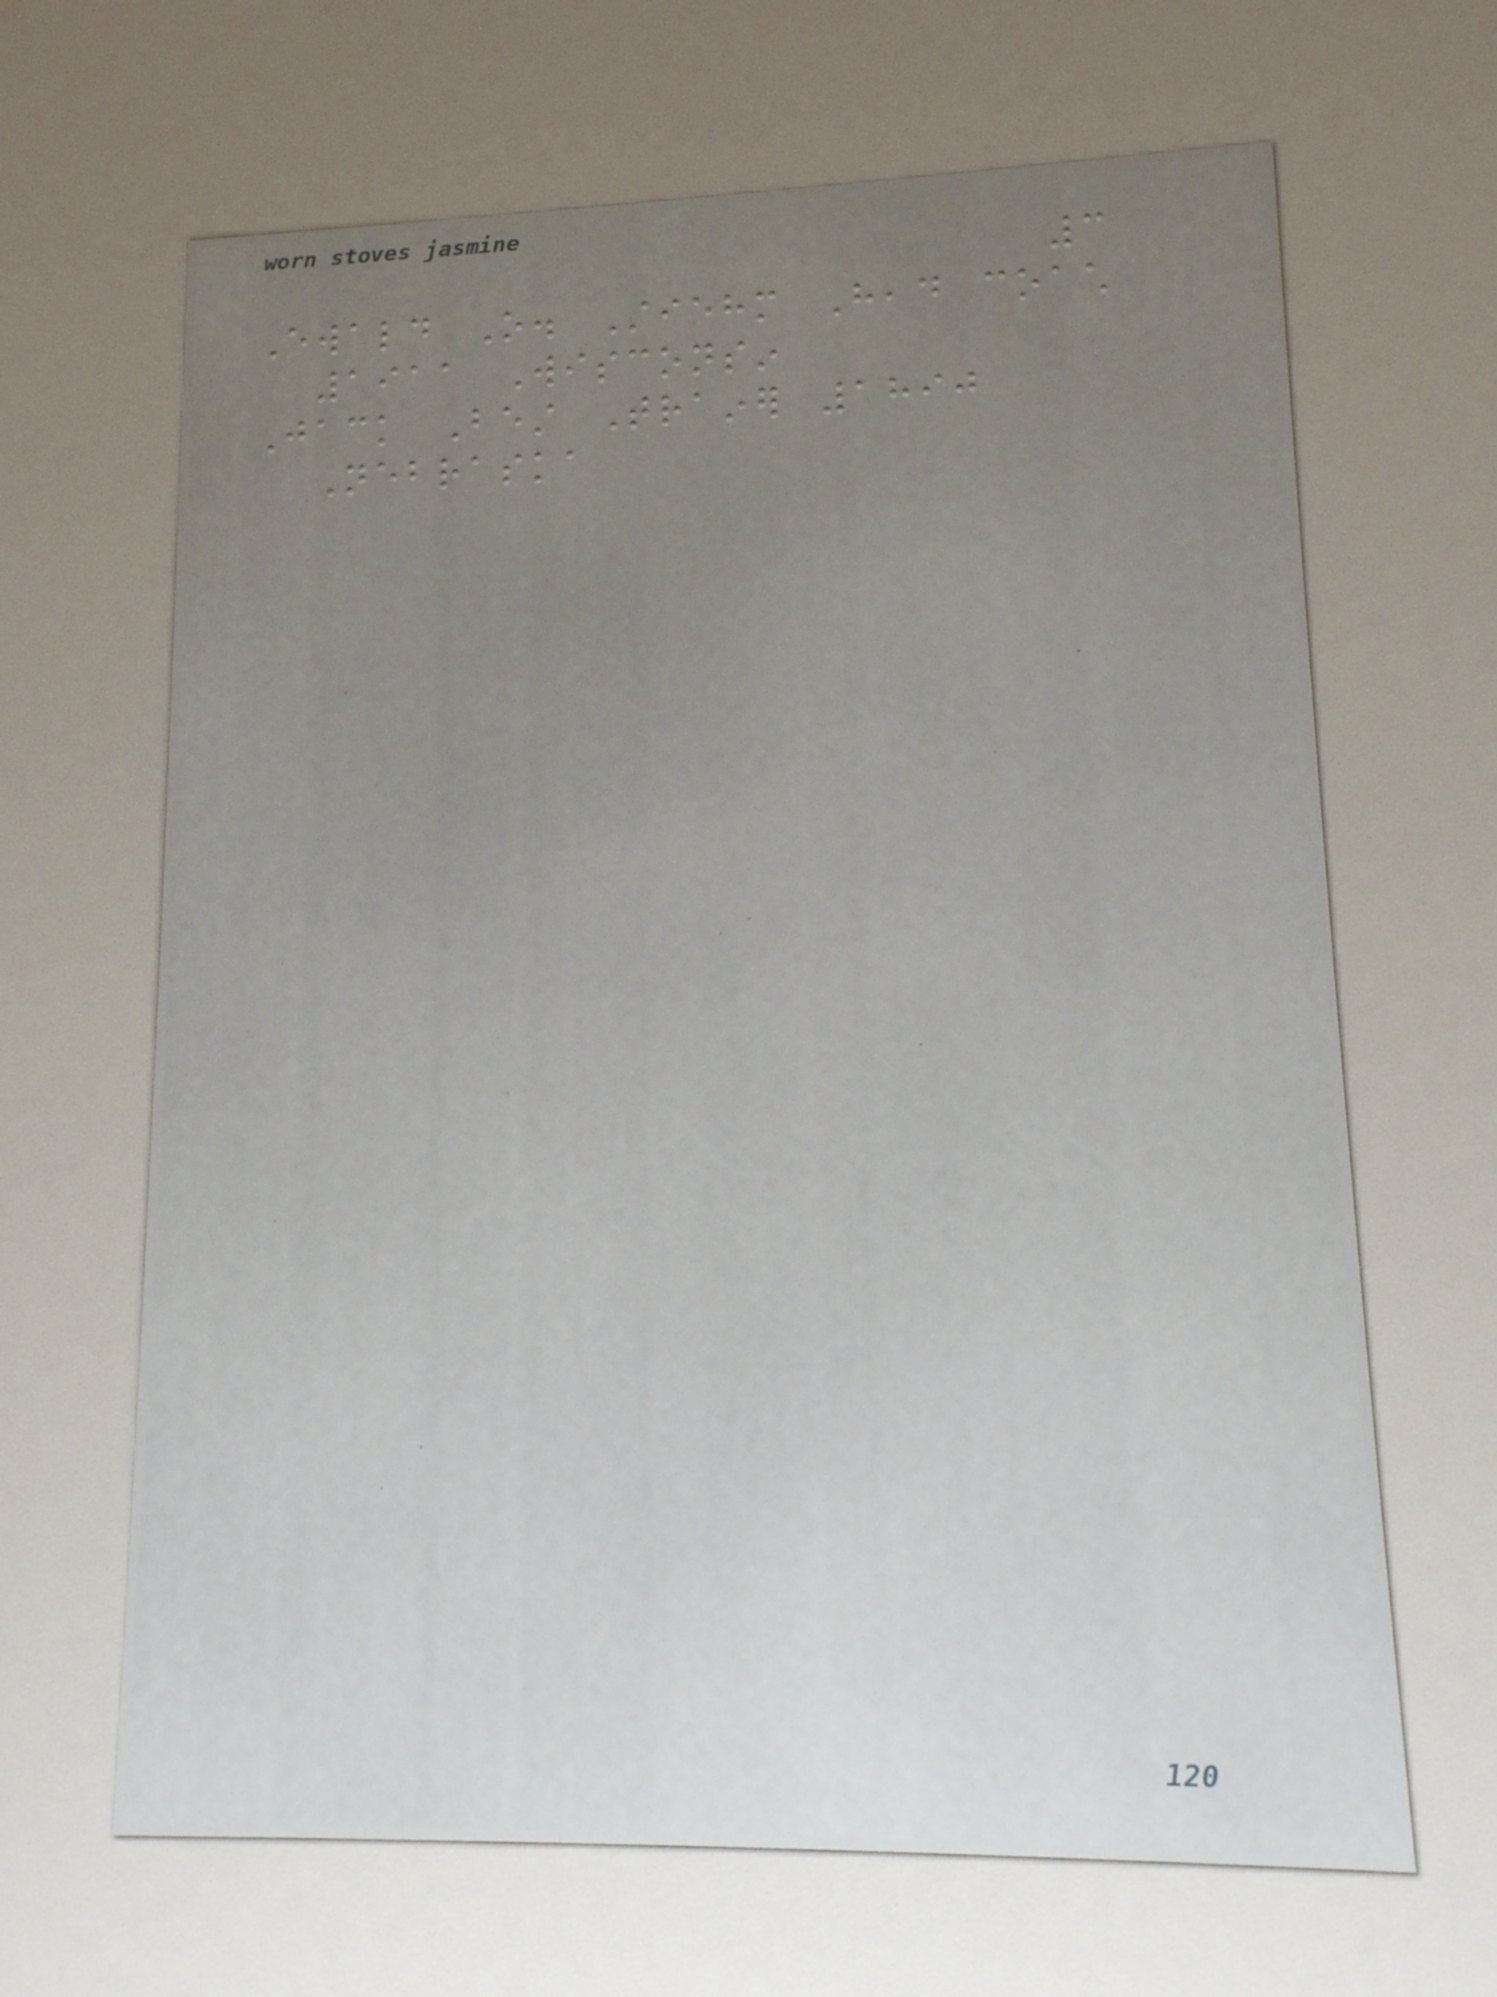3
Ewald O. Stiehm Head coach
1911 Wisconsin
Jack Best Trainer 1890
Nebraska
